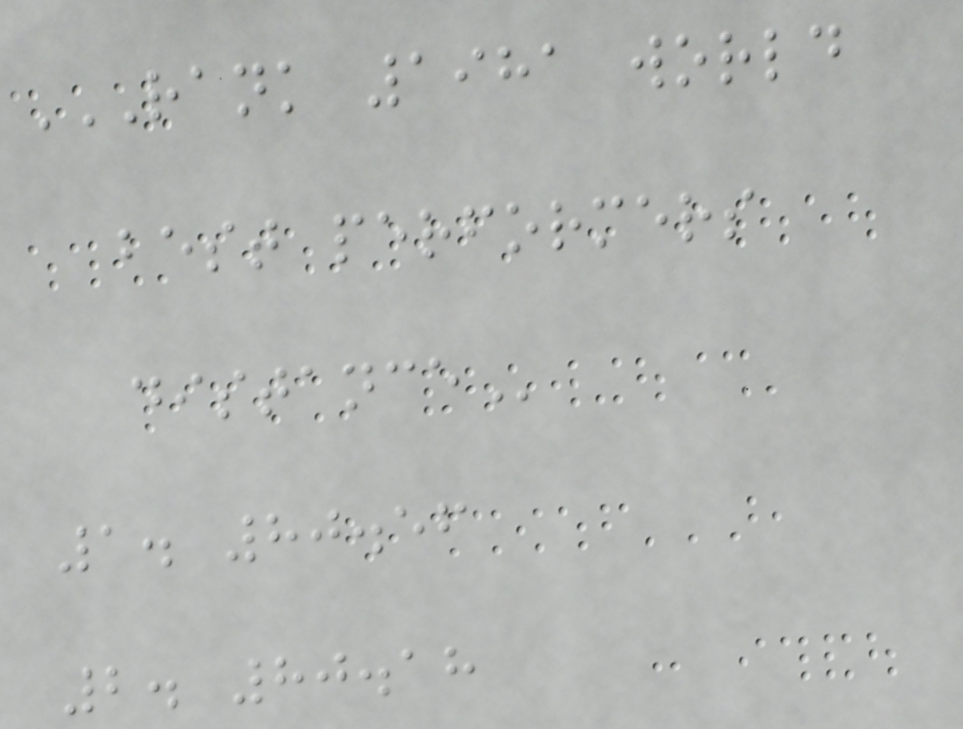RANK 1981 WORLD
BEST PERFORMERS
DISTANCE
1. 80.56
2. 80.18
